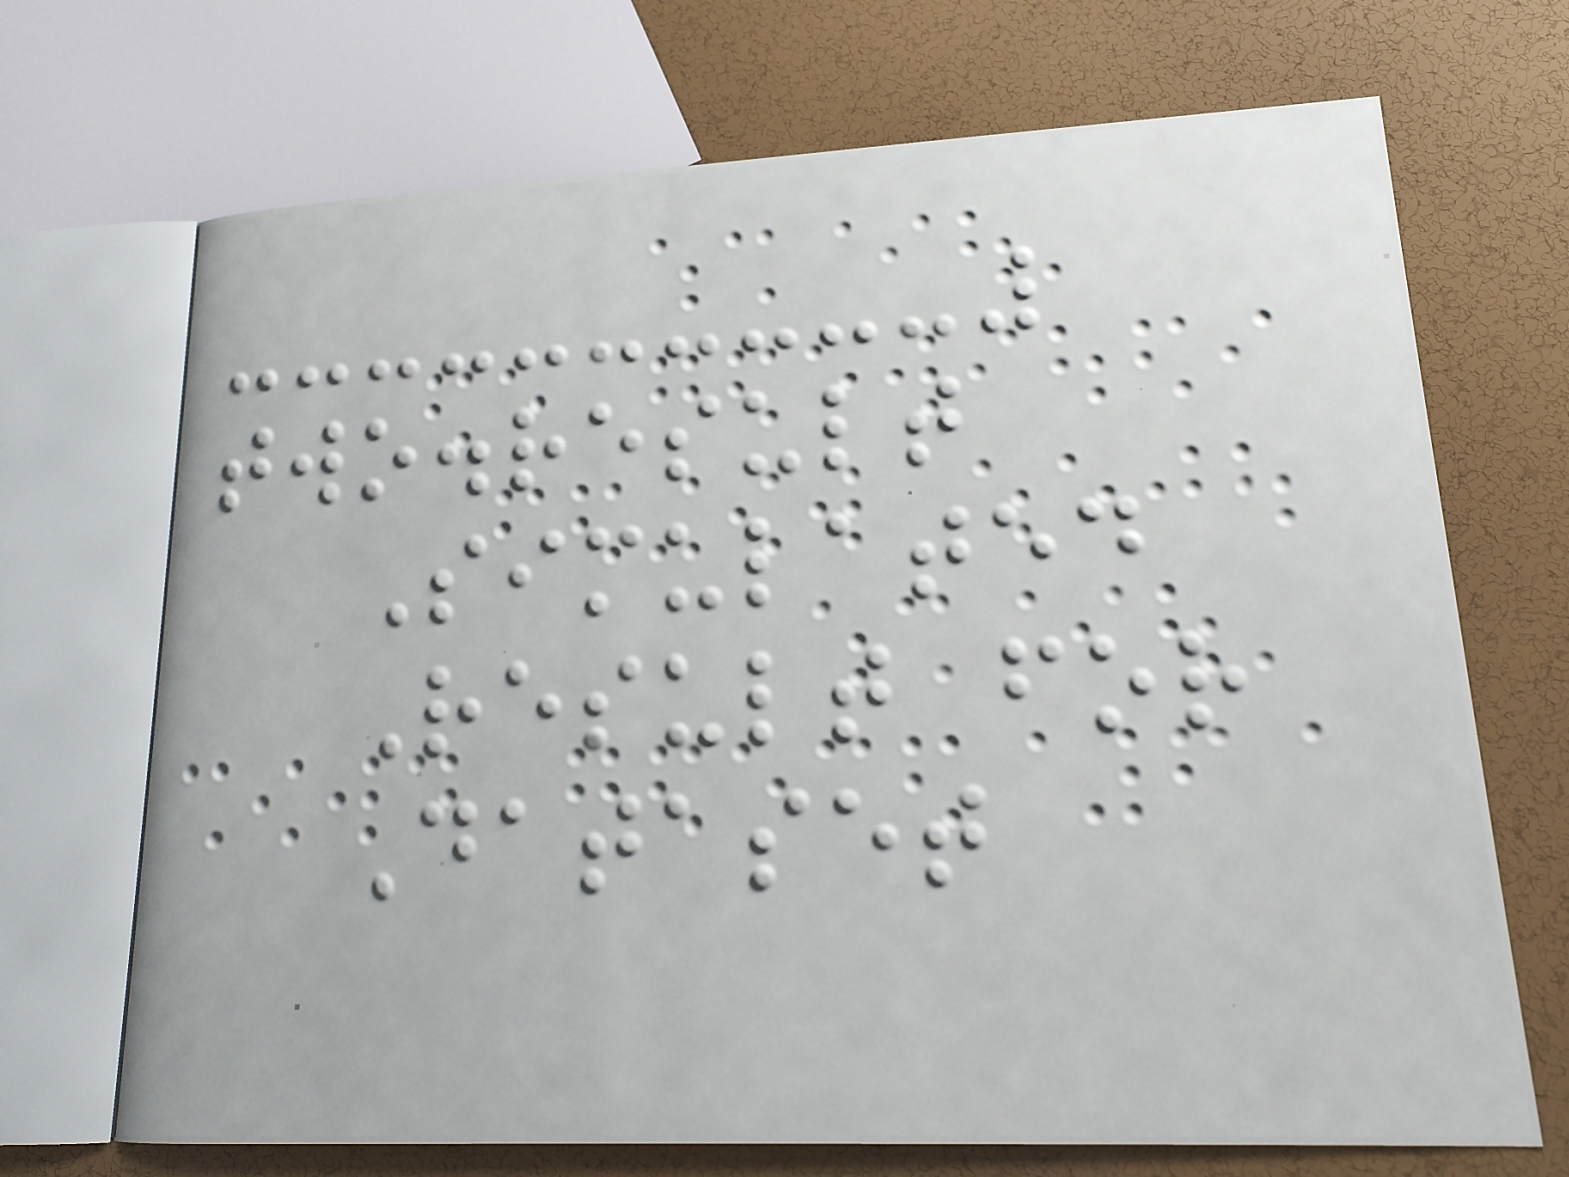two.result
Simulated
Result for
Dataset
